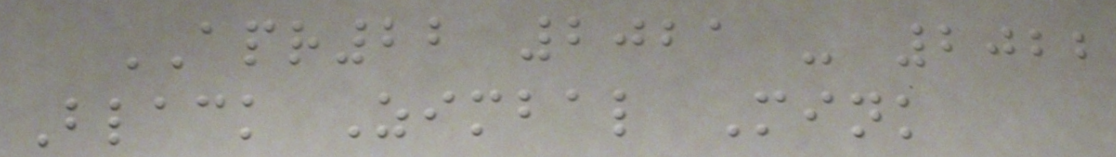APR22 2021 - 2022
Black Zimbal Mink
